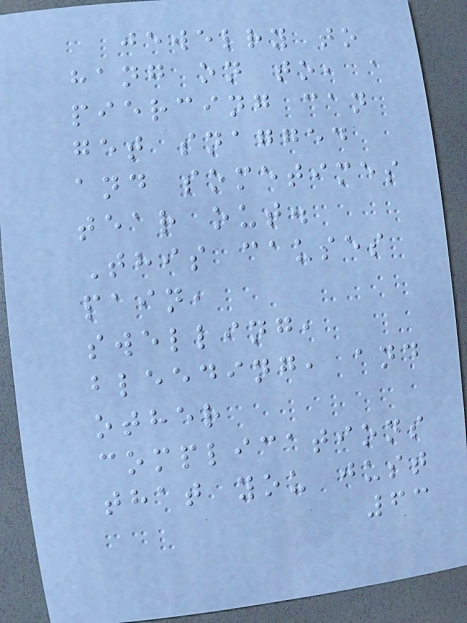jewelry to
hang on to, a
piercing can
get snagged
and sometimes
tear out.
This causes
pain,
swelling,
bleeding, and
other
complications
that you just
63
